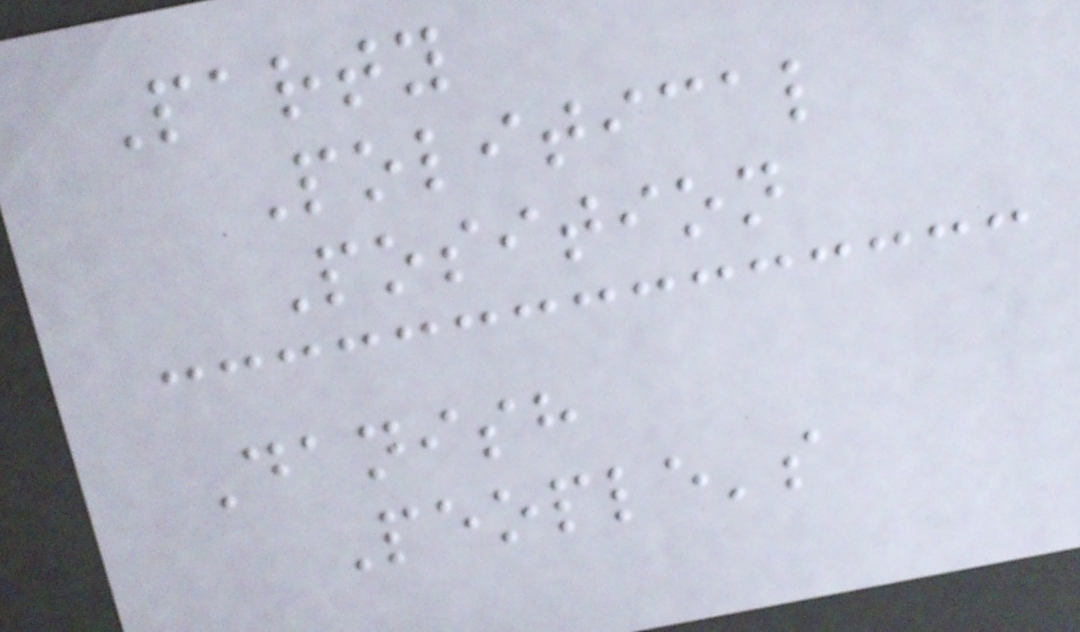Party
Political
Position
Danish
People's
